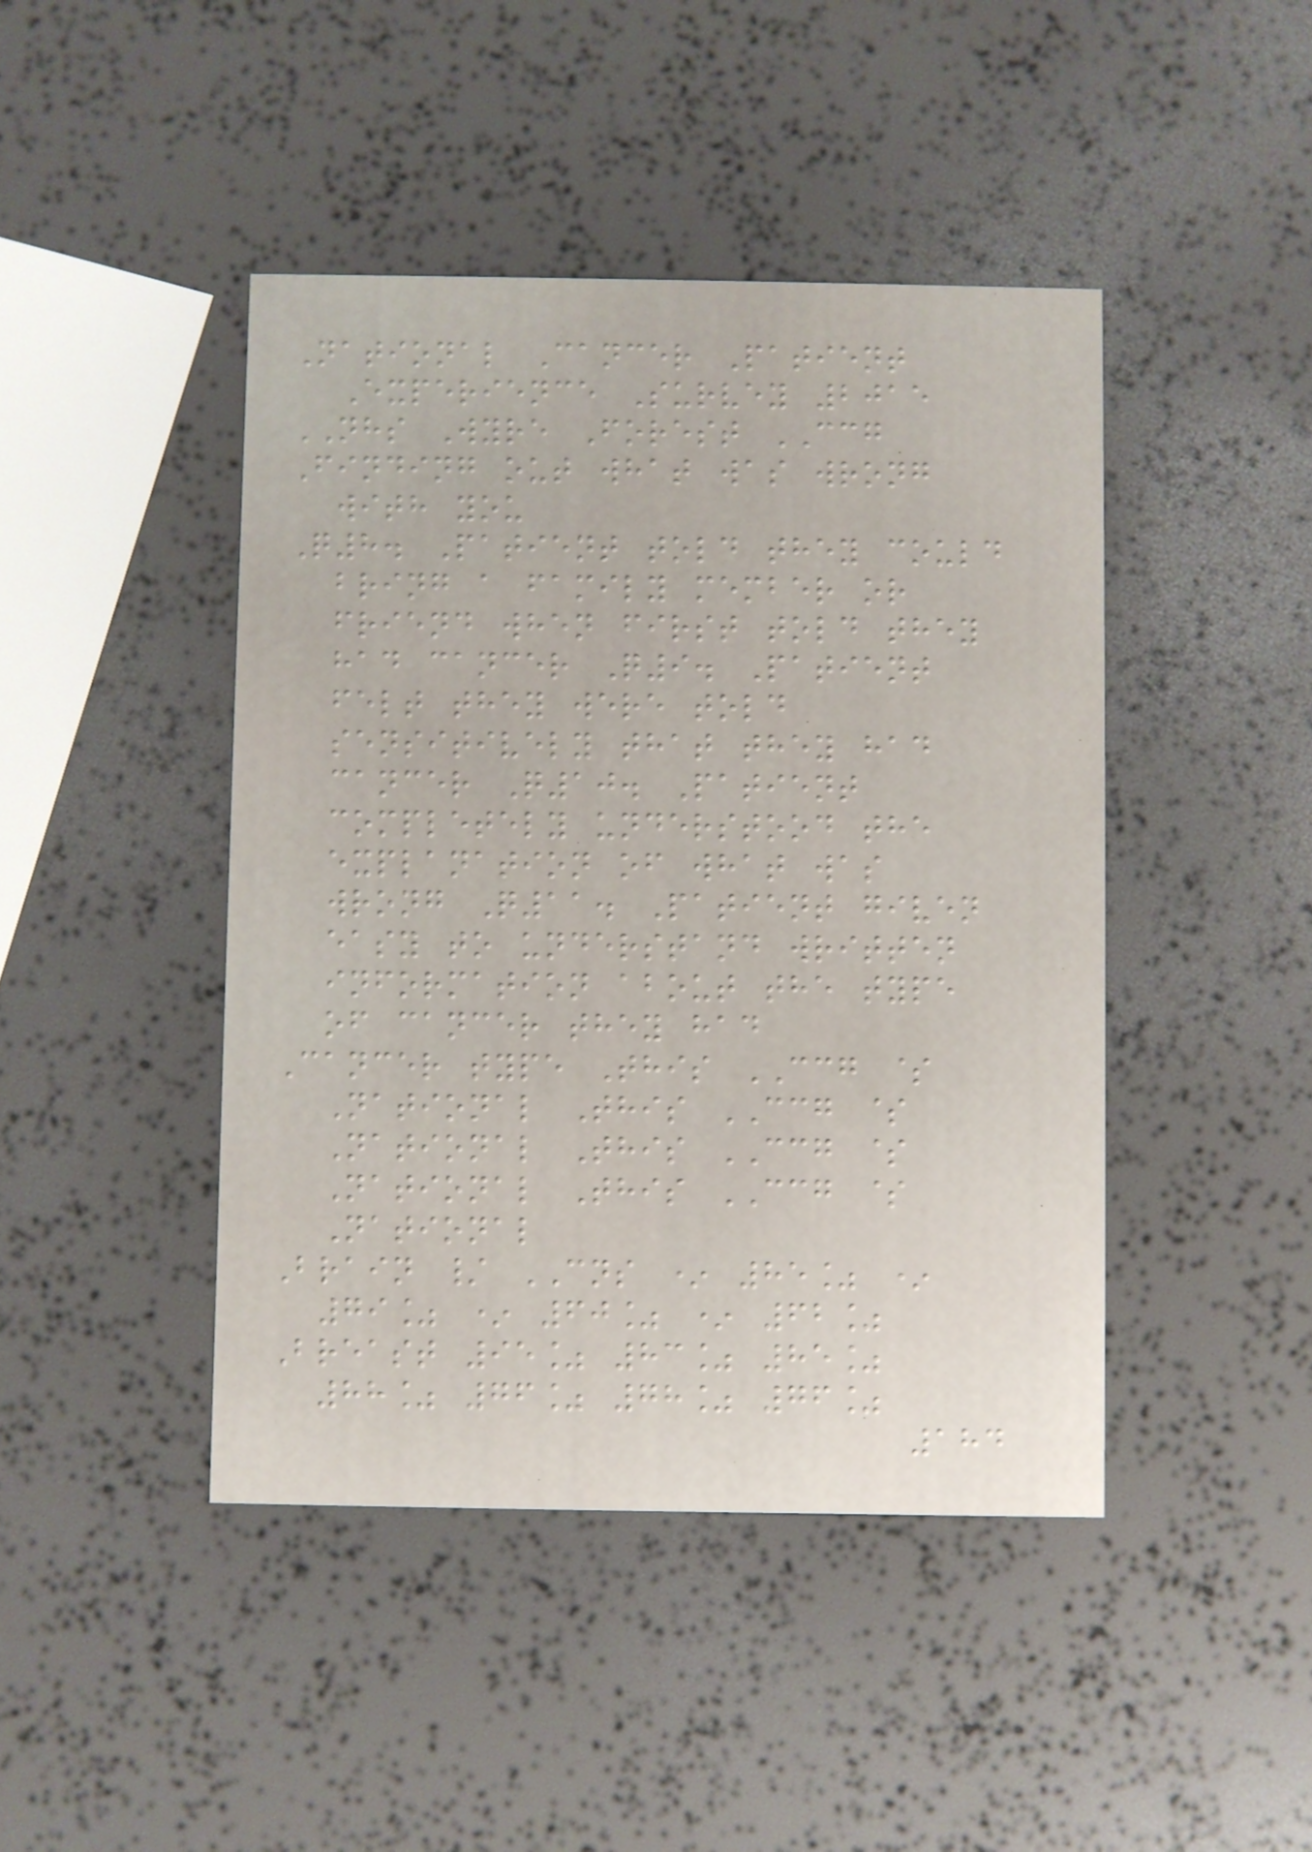National Cancer Patient
Experience Survey 2015
NHS Wyre Forest CCG
Finding out what was wrong
with you
Q8. Patient told they could
bring a family member or
friend when first told they
had cancer Q9. Patient
felt they were told
sensitively that they had
cancer Q10. Patient
completely understood the
explanation of what was
wrong Q11. Patient given
easy to understand written
information about the type
of cancer they had
Cancer type This CCG $
National This CCG $
National This CCG $
National This CCG $
National
Brain / CNS * 85% *
79% * 60% * 62%
Breast 95% 83% 85%
88% 76% 78% 76%
184
